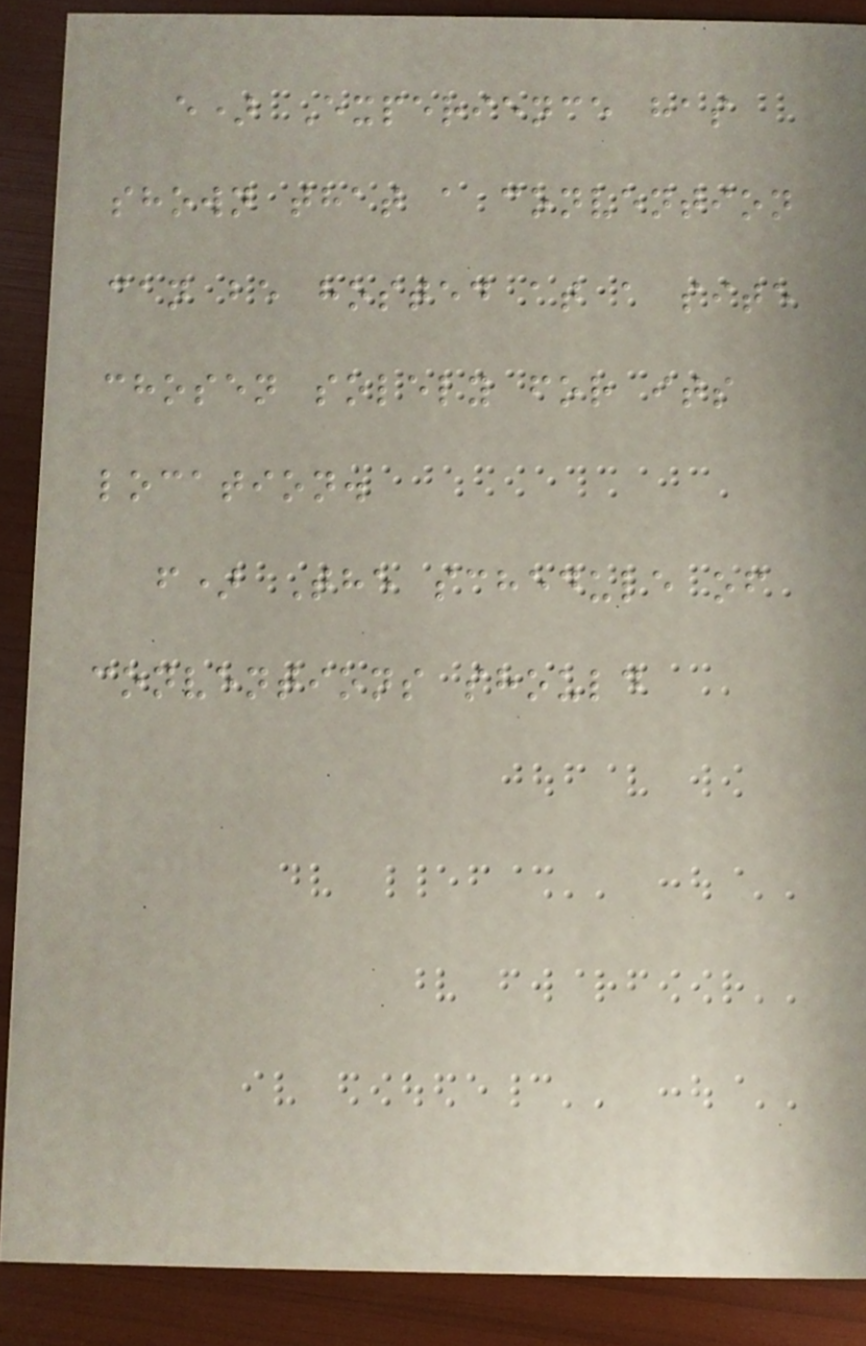e) Experience has
shown that a convention
can be hosted at a site
chosen solely for its
location.
f) The schedule of
conventions should
